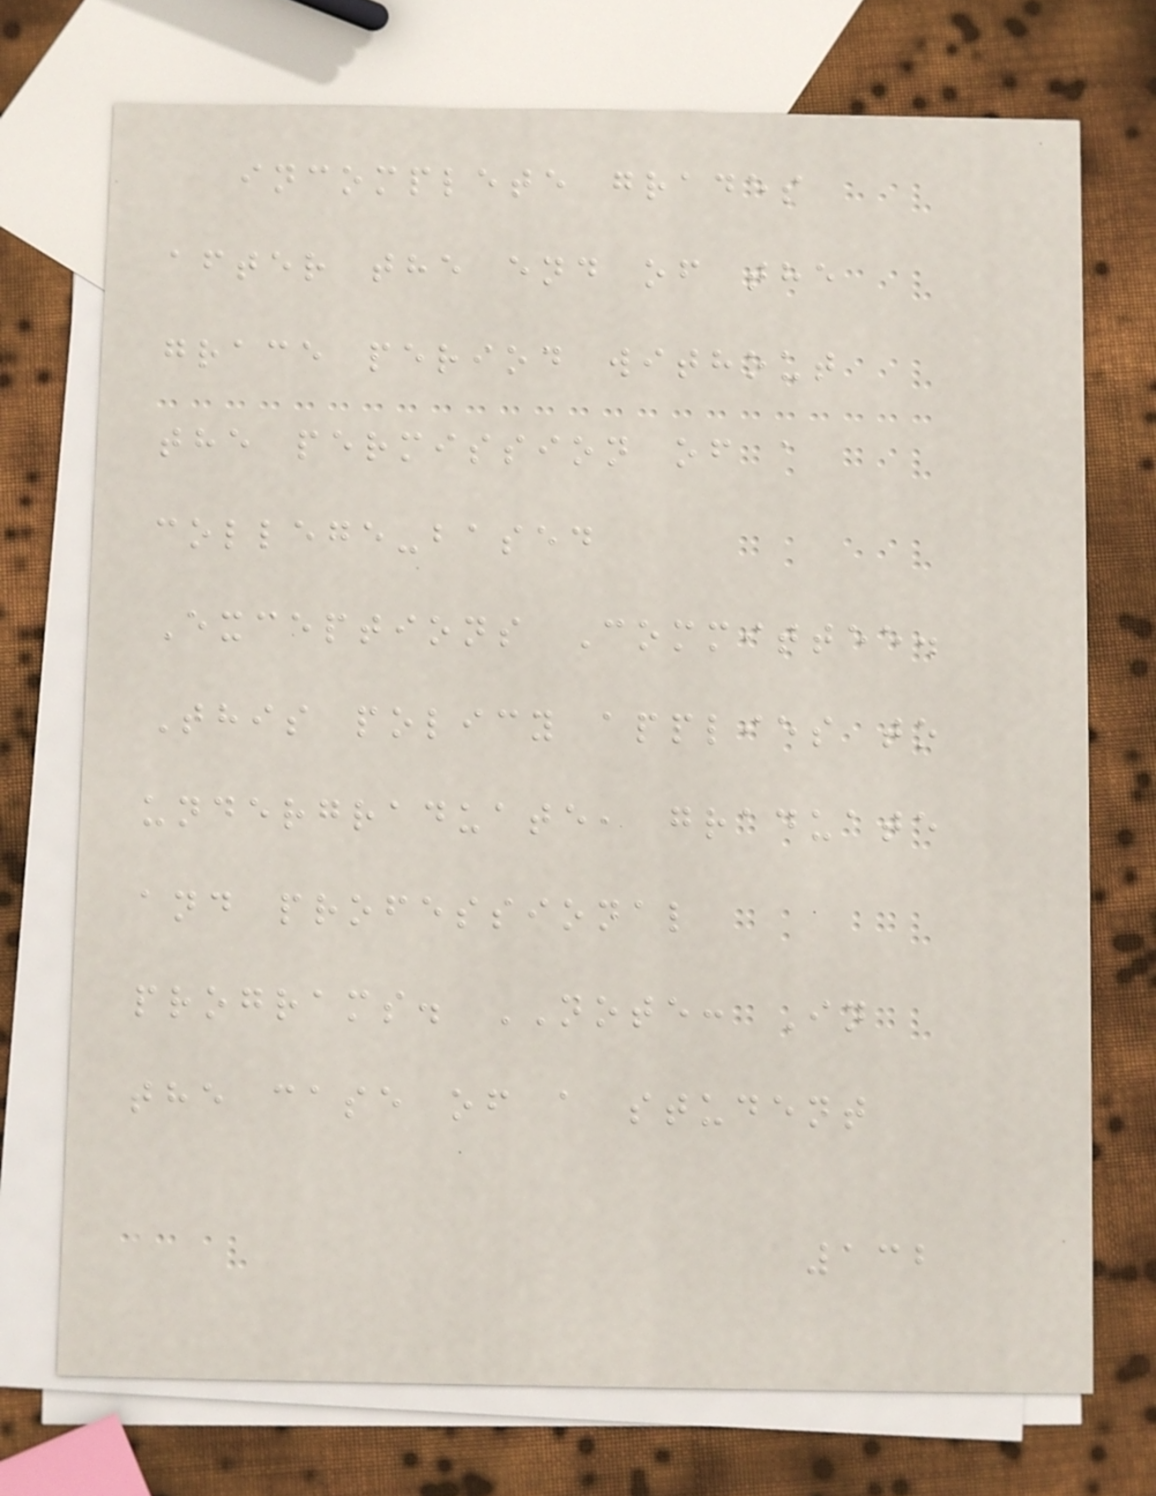incomplete grades
after the end of the
grace period without
the permission of a
college-based
Exceptions Committee.
This policy applies to
undergraduate, graduate
and professional
programs. NOTE: In
the case of a student
132
